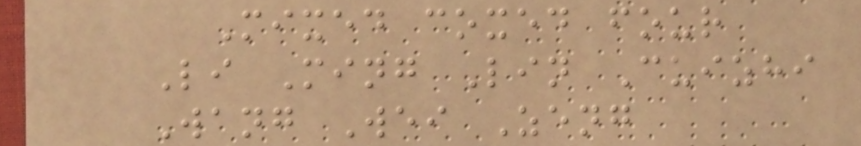Mixed coxed four
Li Ming Lin Cuizhi
Wang Wei Zeng
